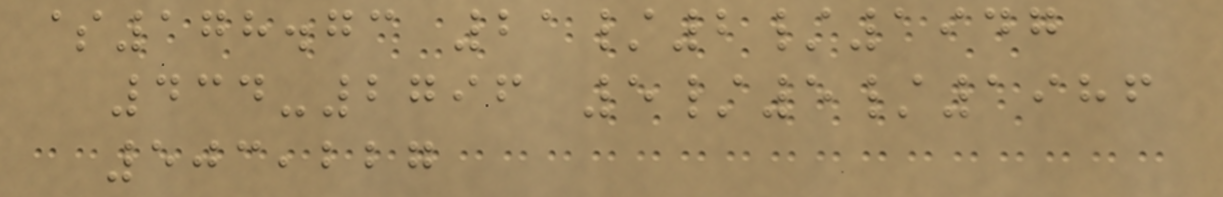$178.73 21/2/1947
434-2796 5/5/1986
503,227
